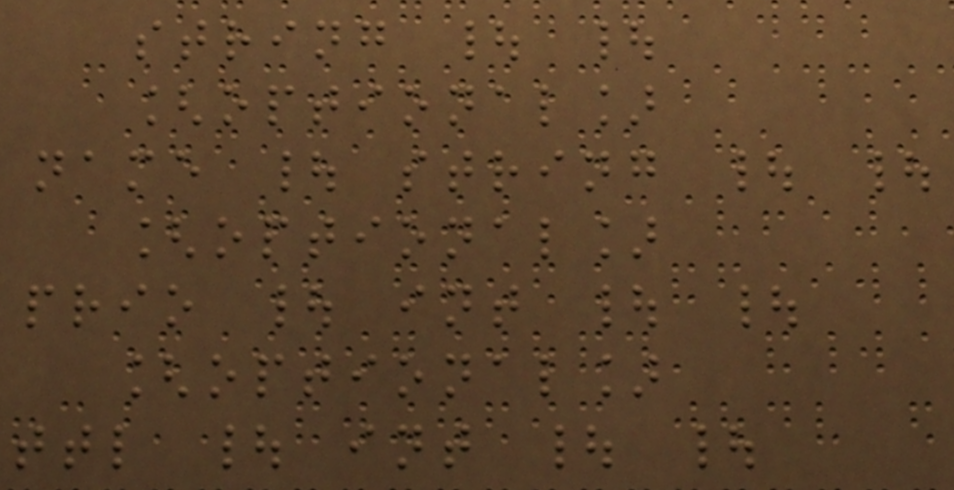string | |
[optional]
name | string | |
[optional]
prio | int | |
[optional]
ttl | int | |
